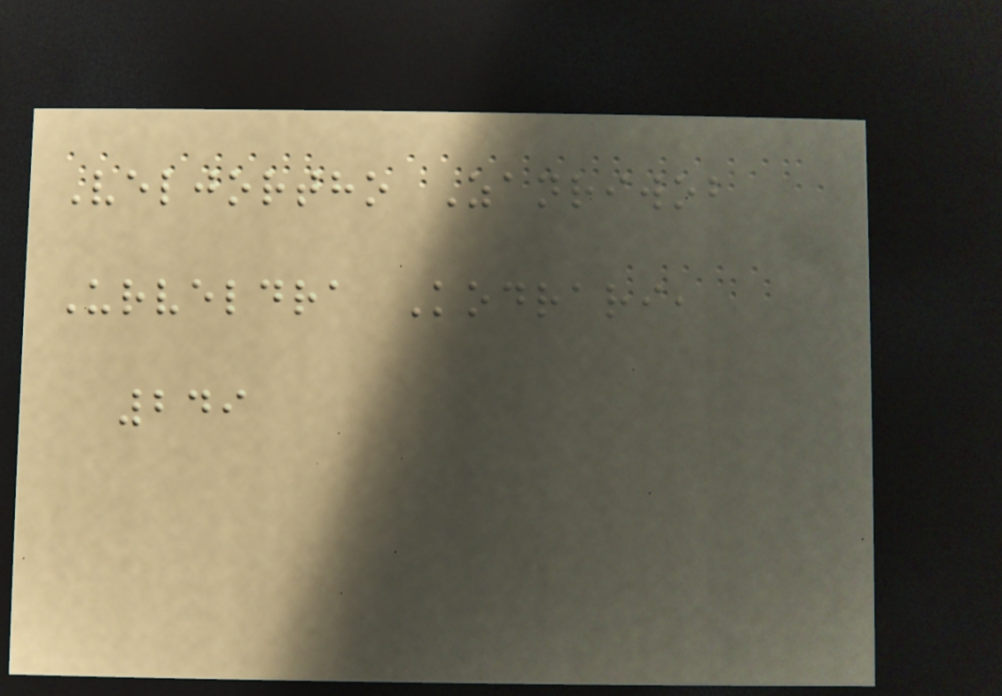Veljortho Zanriwob
Urveldra Kodrari,
249
